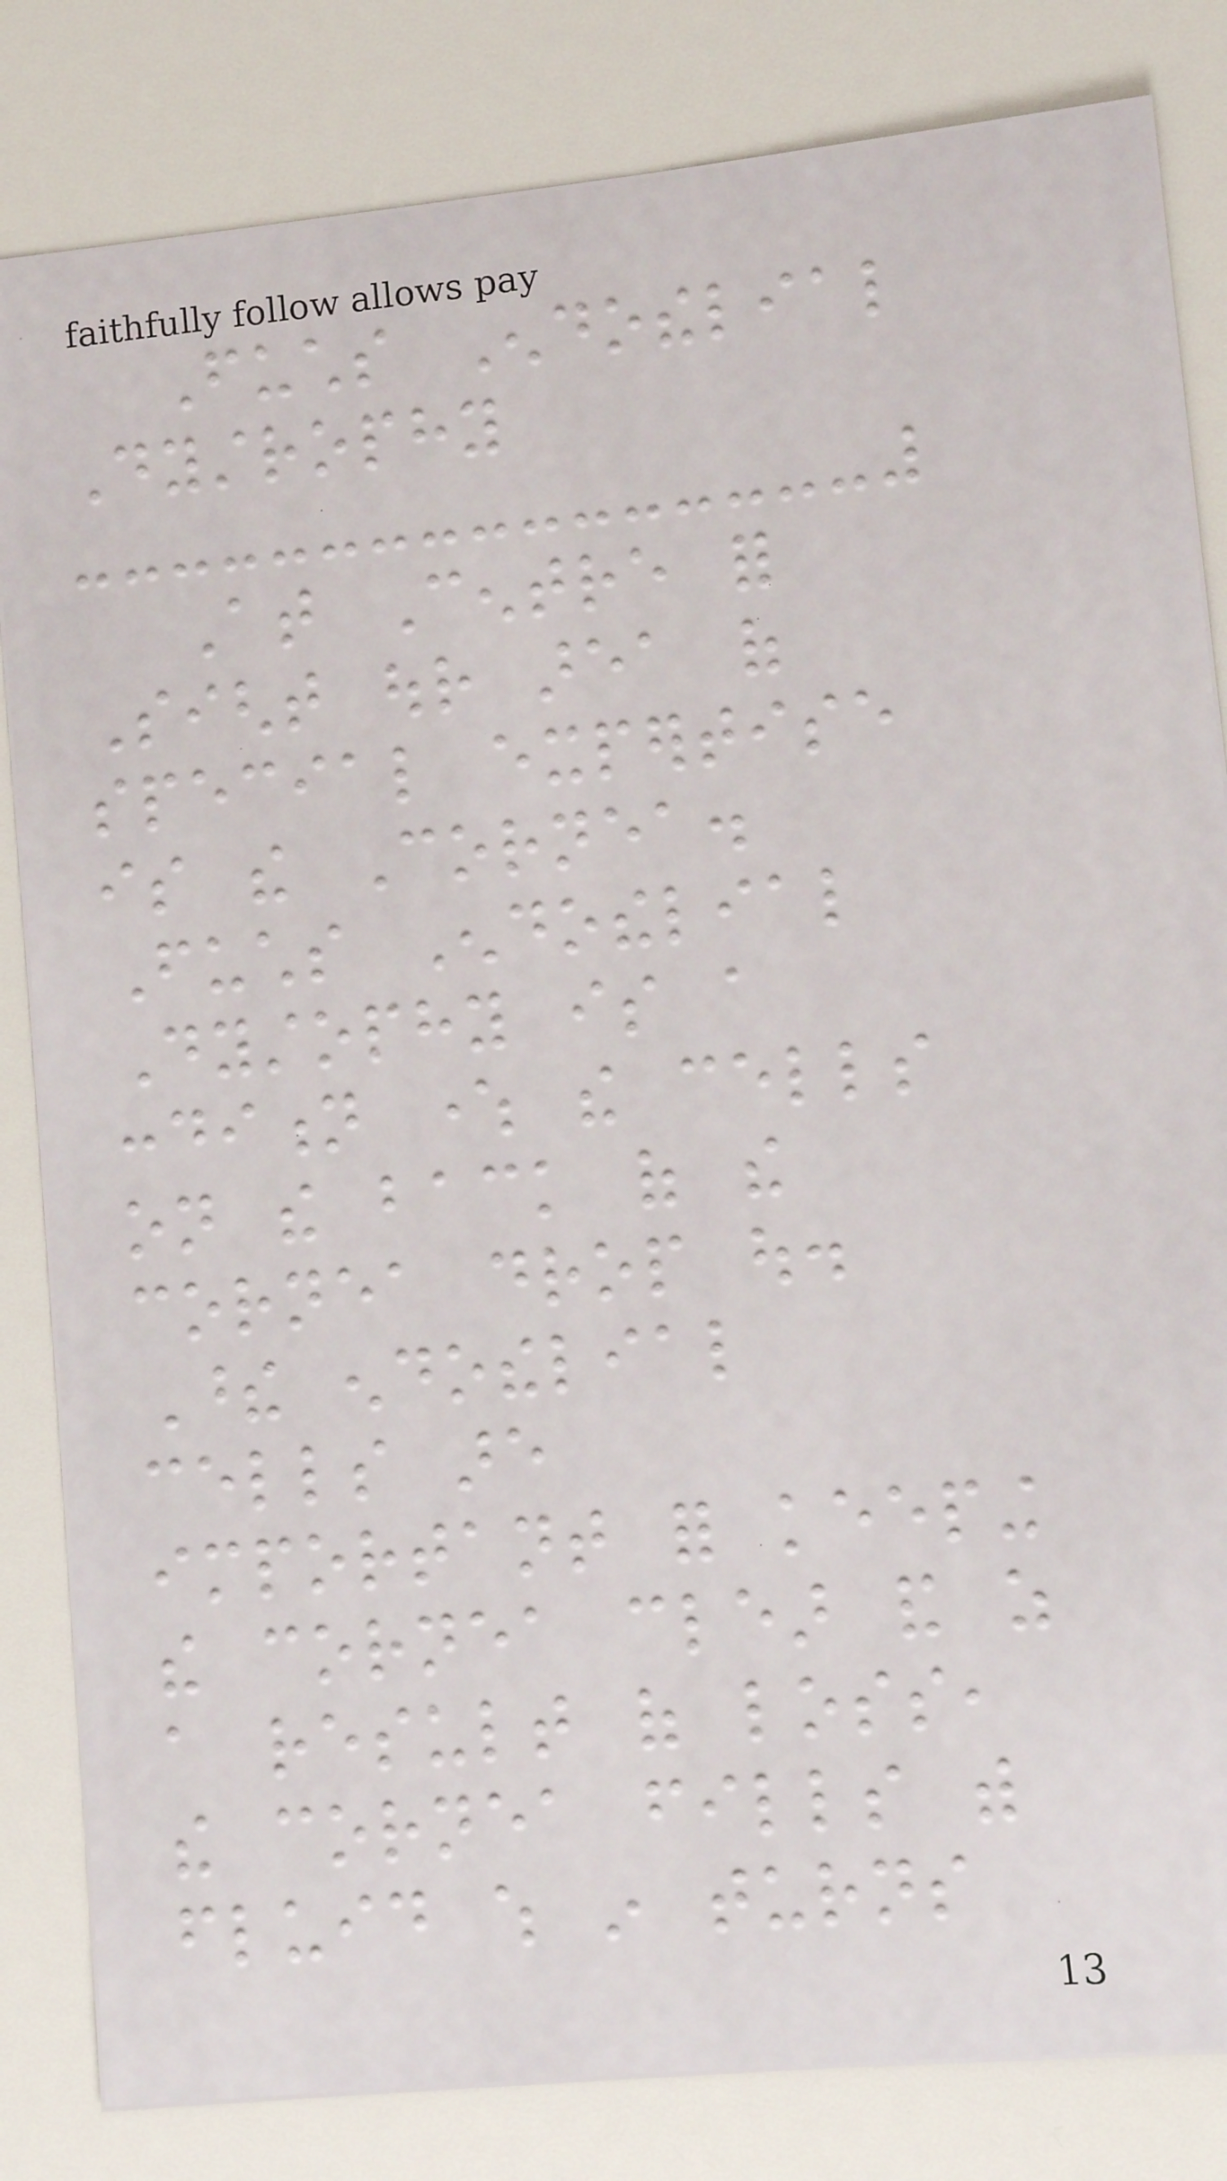Fuchs Endothelial
Dystrophy
At Centre for
Sight our area of
special expertise
is the Cornea.
Fuchs Endothelial
Dystophy is a
condition where the cells
on the back of the
cornea drop out.
These endothelial
cells are
important for keeping
the cornea clear and as
a result of loss,
the cornea fills with
fluid which in turns
